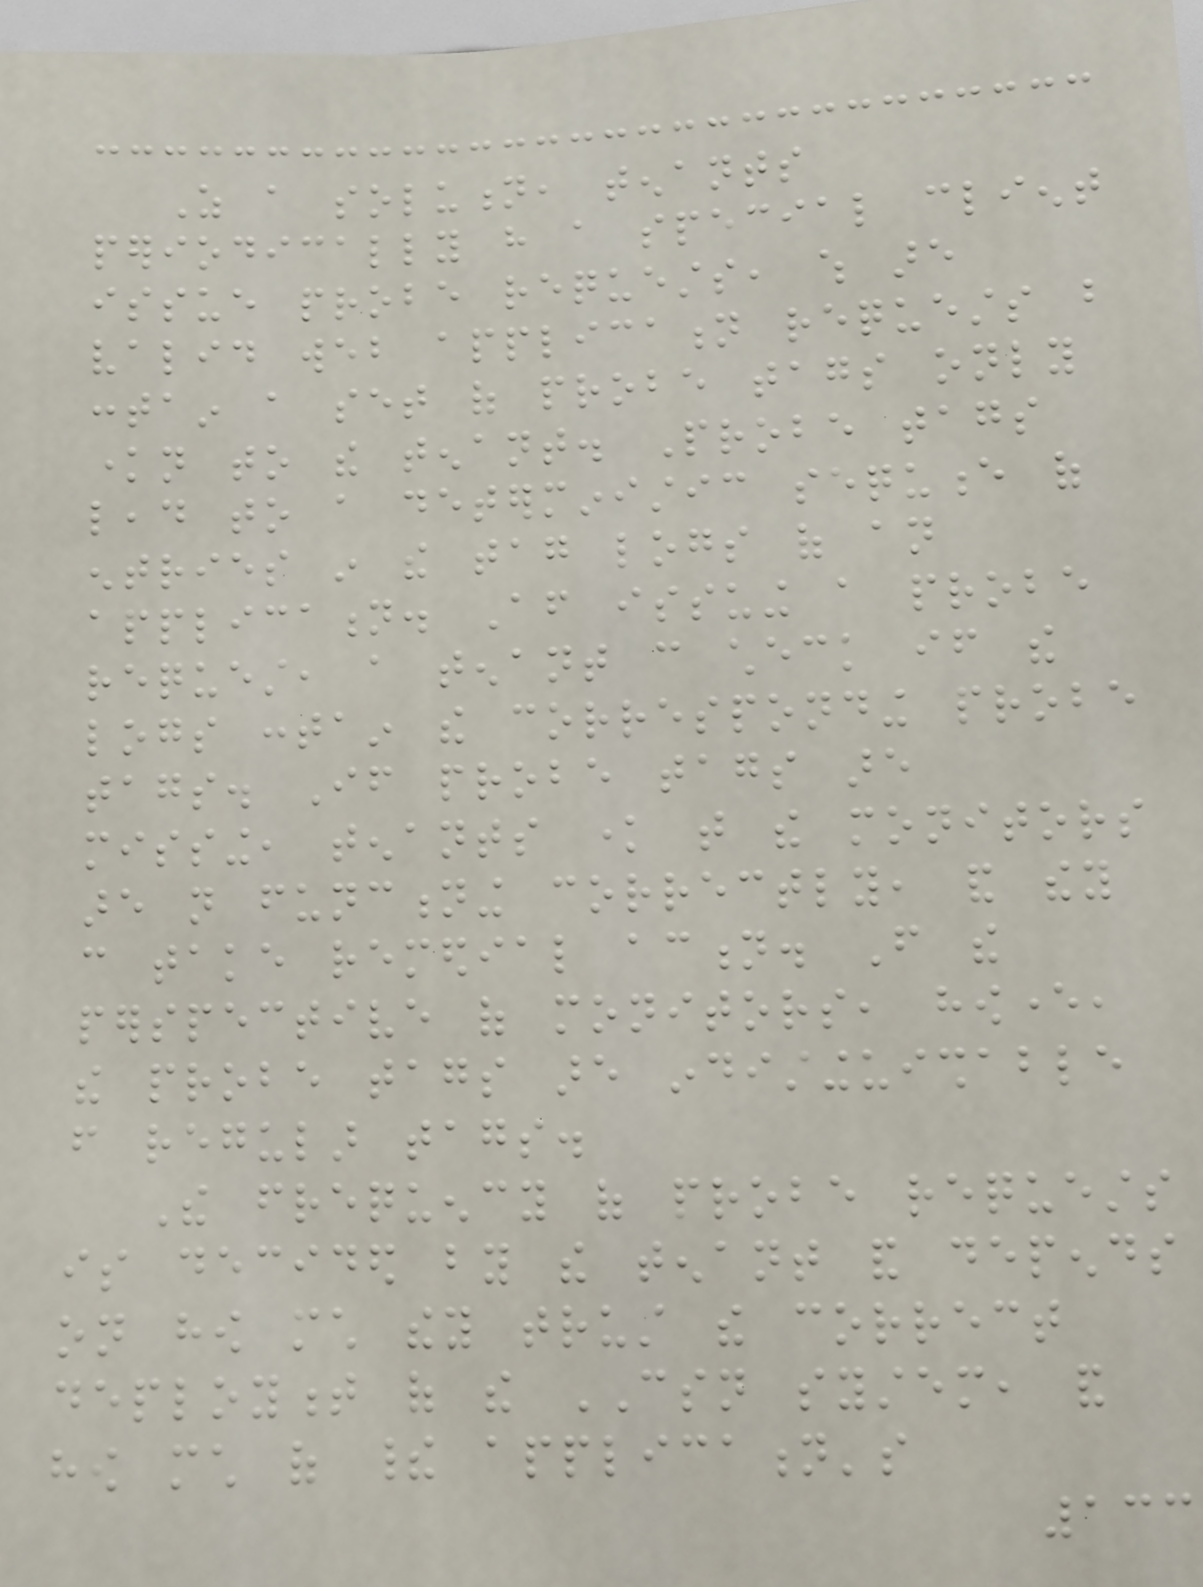As a solution, tenants
periodically have a special client
issue probe requests, which are
valid web application requests but
contain a set of probe tags only
known to the tenant. Probe tags
lead to a deterministic sequence of
entries in the tag logs of an
application. After issuing a probe
request, a tenant can check if the
logs contain the corresponding probe
tags. If probe tags are
missing, tenants know that the monitors
are not functioning correctly, and they
can take remedial action. From the
perspective of monitors, however,
the probe tags are indistinguishable
from regular tags.
The frequency of probe requests
is decided by the tenant and depends
on how much they trust the correct
deployment of the CSN system, and
how much of their application's
133
